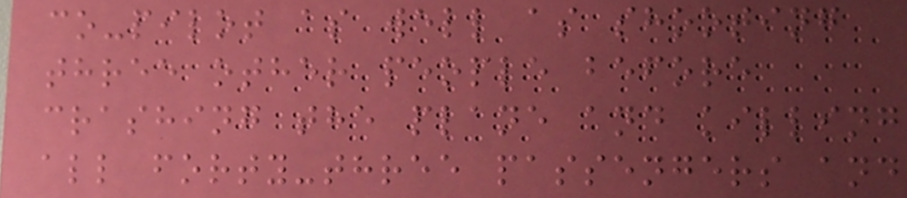co-pilot as well as shooting
three other people before
crashing the plane and killing
all forty-three passengers and
